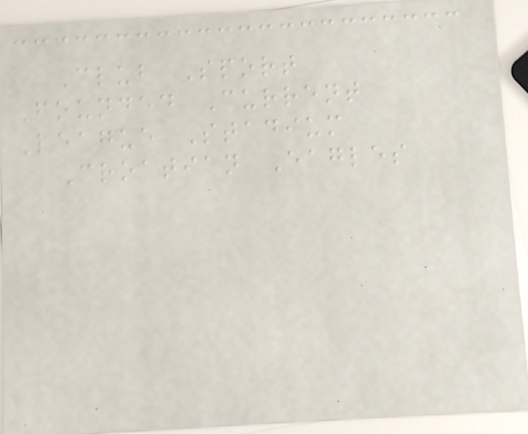Club Sport
Founded Current
League Stadium
Croatian Eagles
